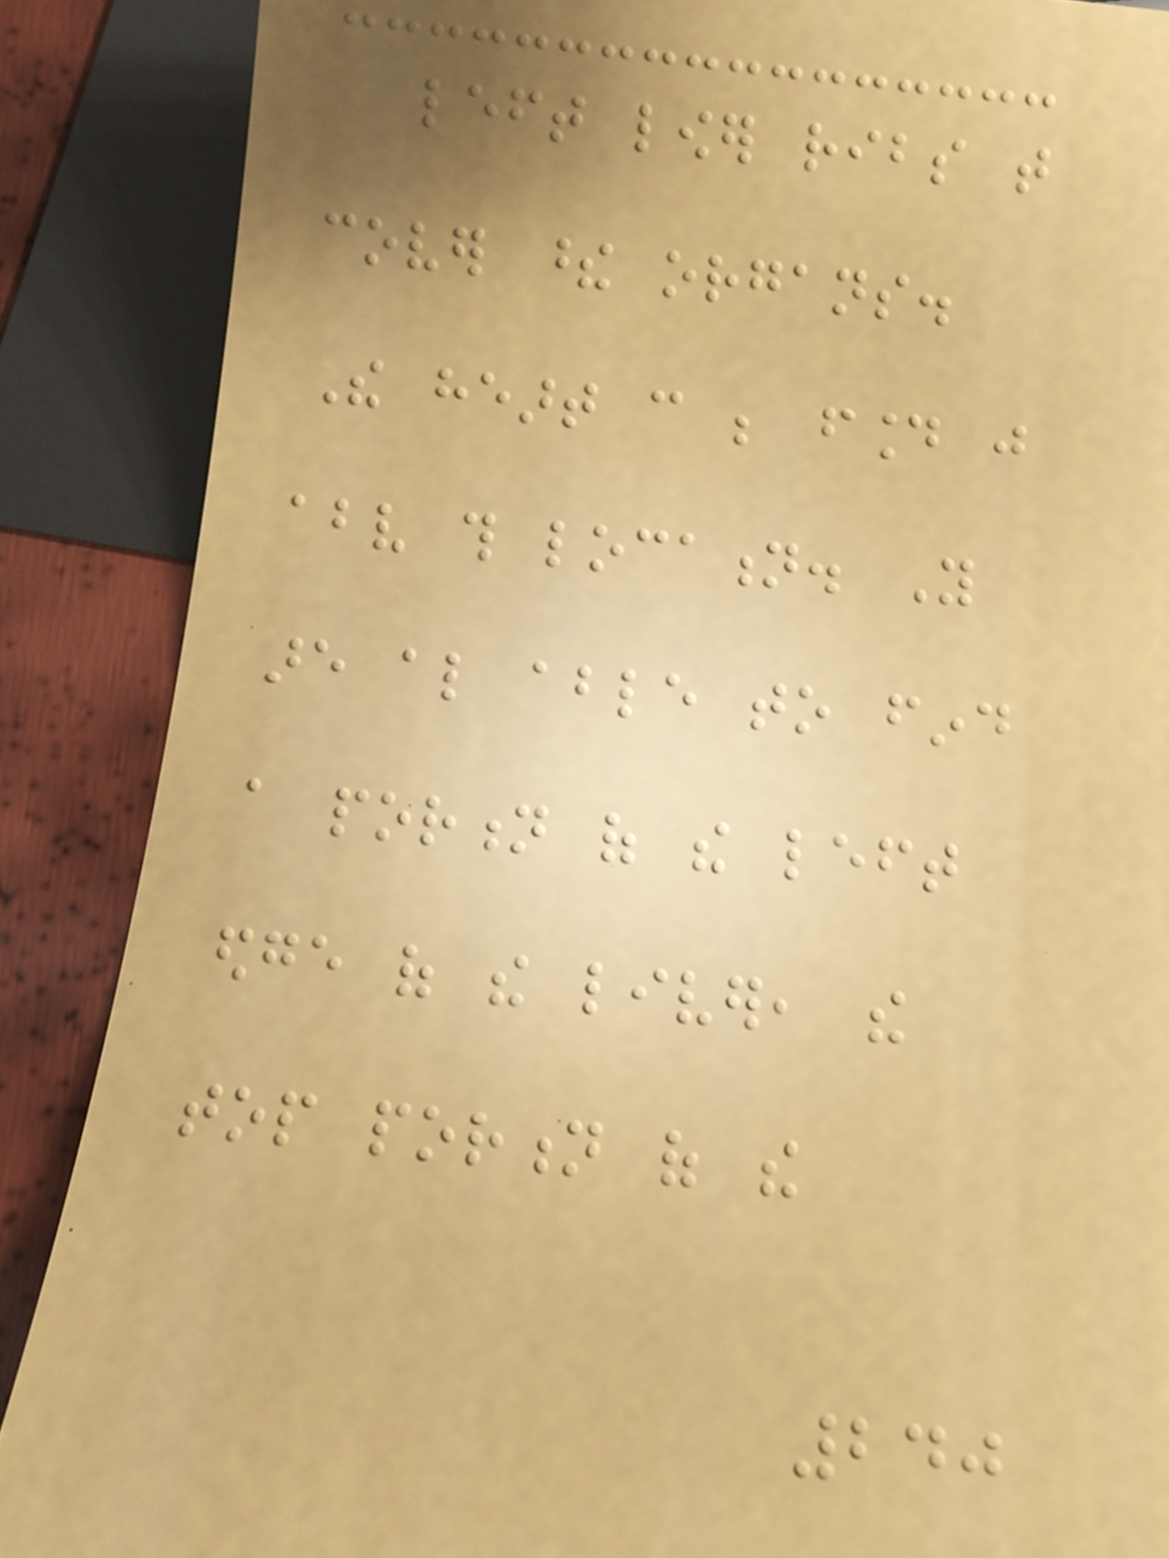left lower ribs that
cover these organs.
The heart can be found just
above this location. You
are also able to find
a portion of the left
edge of the liver, the
top portion of the
240
